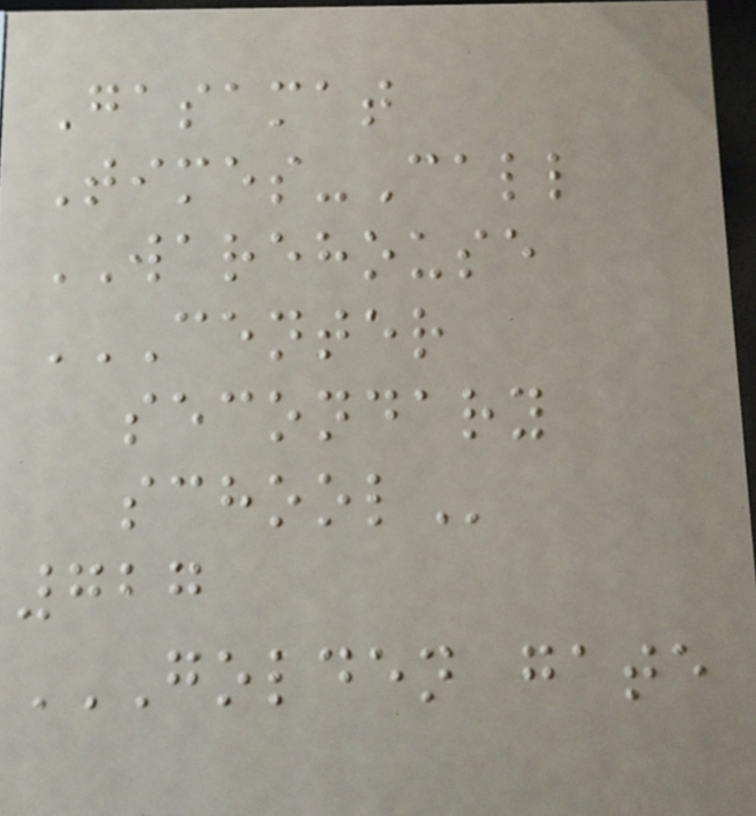Gasamat
Times-Call
WAREHOUSE
CENTER
SECONDARY
SCHOOL
727
GOLDEN GATE
